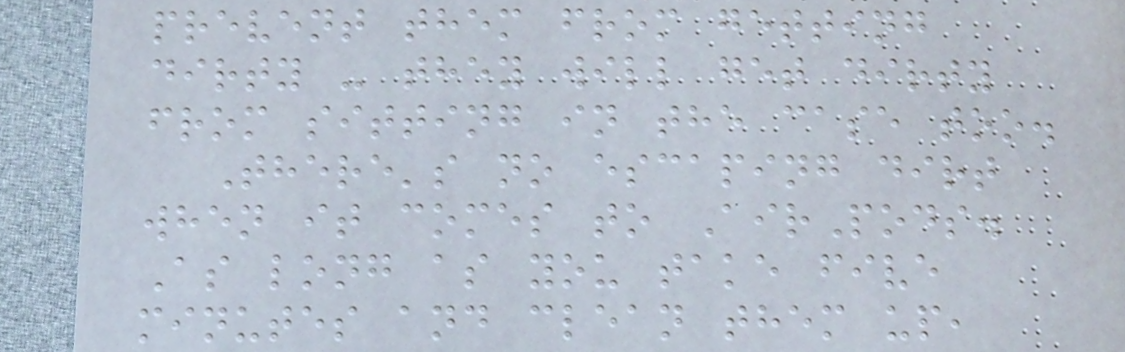prevent them from getting
dirty - they will get dirty
from sitting in the case too.
There's no escaping dirt
when it comes to AirPods.
As long as you take five
minutes and clean them up,
